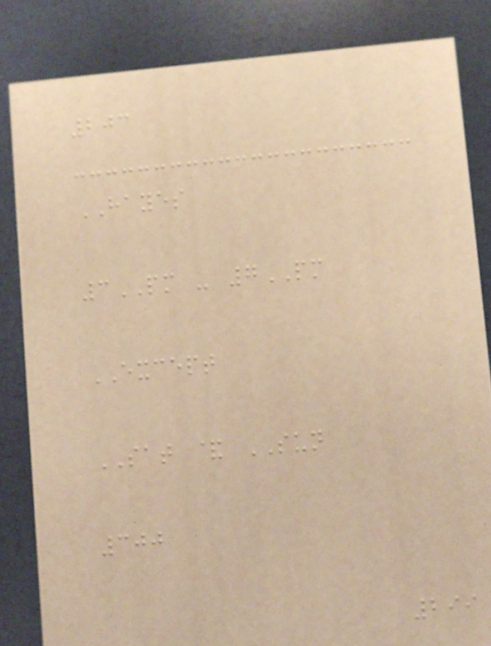203
HAYES
3PM - 7PM
EXCEPT
SAT & SUN
300
299
